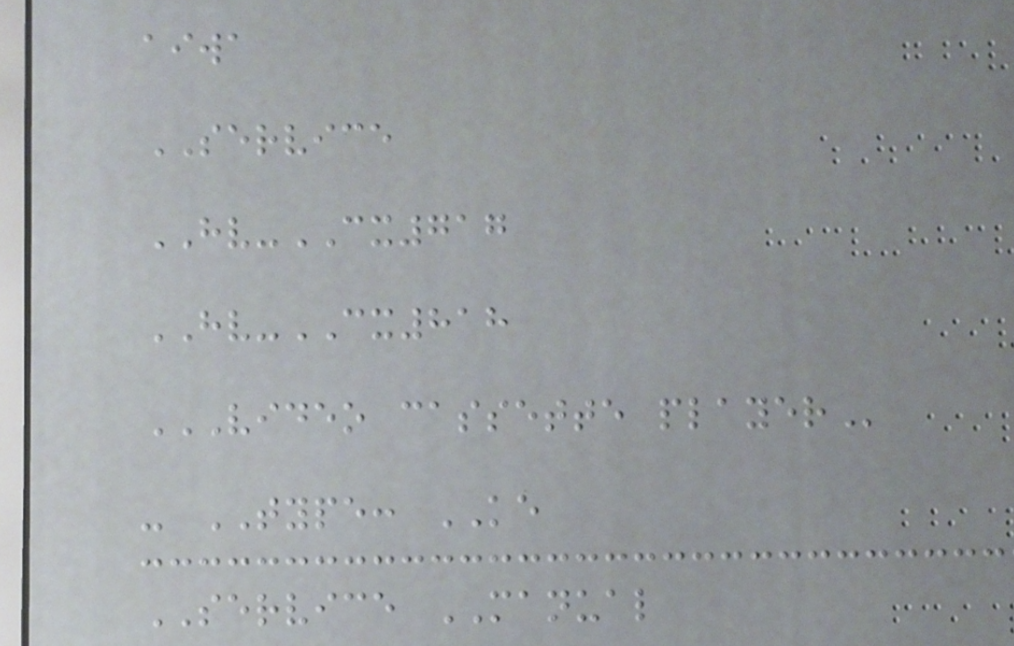aiwa
SERVICE
HV-CX717
HV-CX818
VIDEO CASSETTE PLAYER
- TYPE: KE
SERVICE MANUAL
